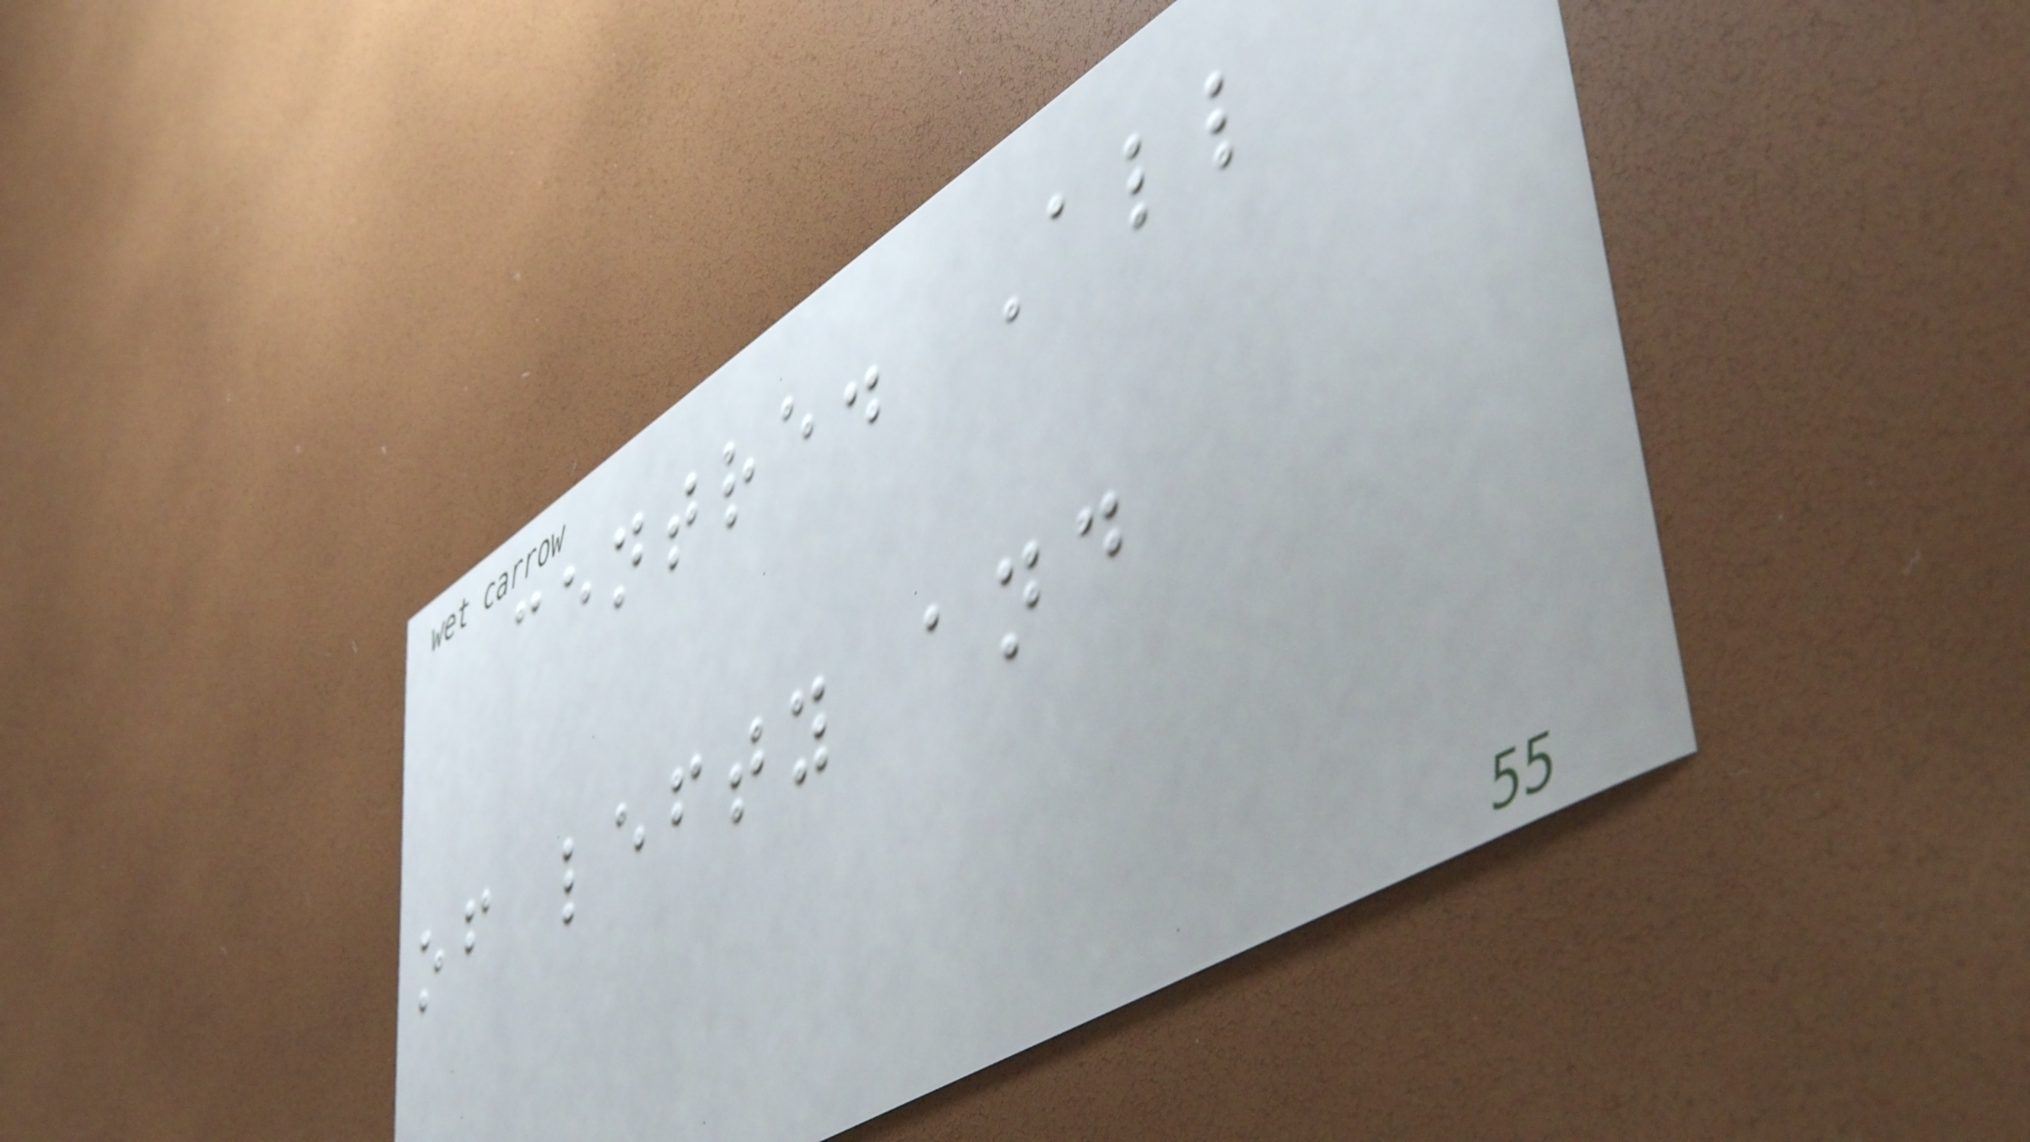centre. All
of lefty and
